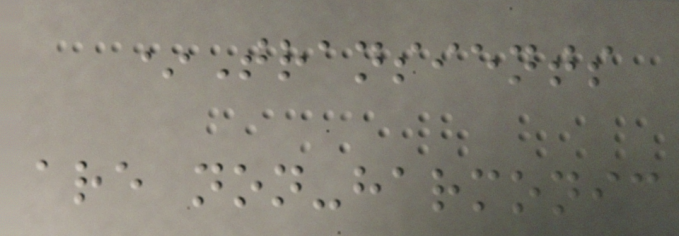*Transients
are non-harmonic
